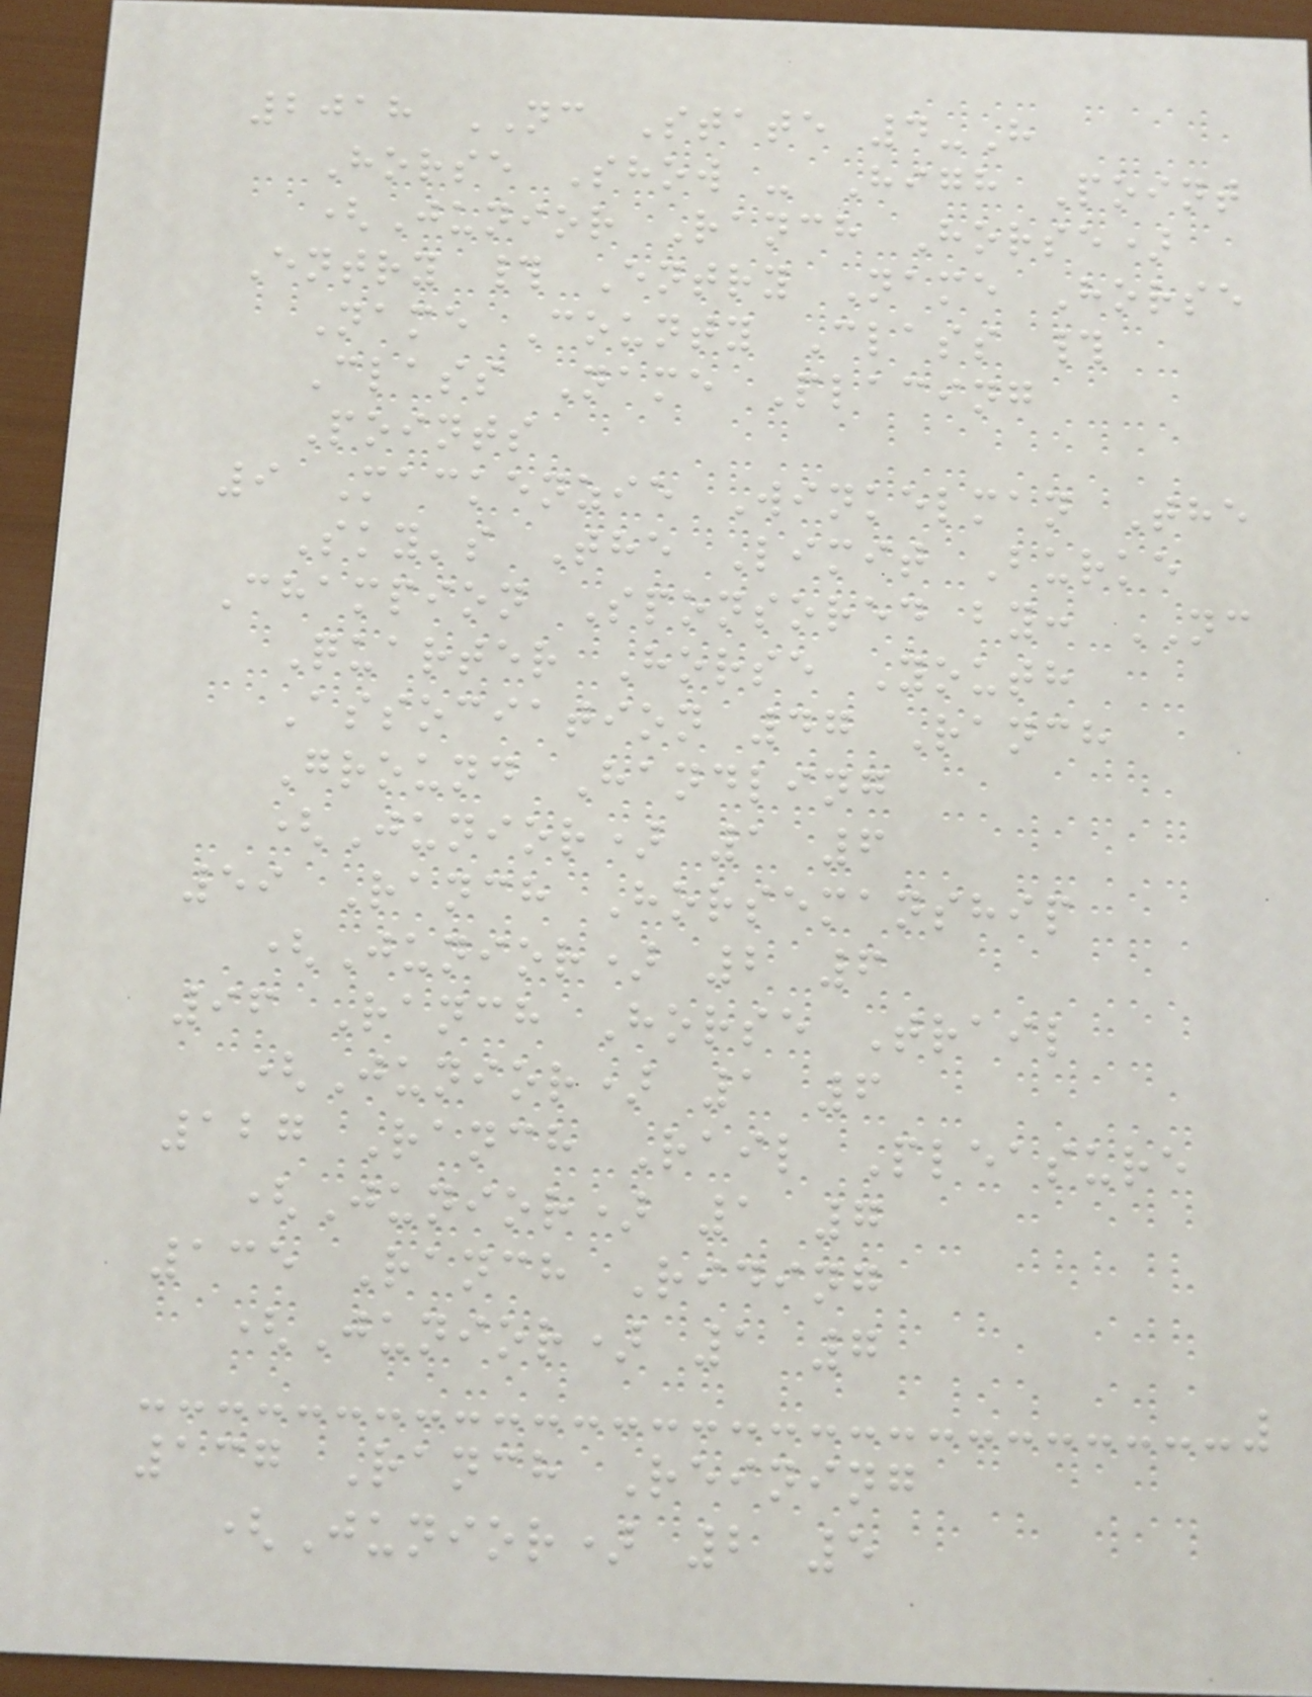2018 NC State 4-H
Horse Show - High Point
(Junior Ranch Horse)
Entry # Entry Name Horse
Name County Class #
Class Name Placing
Points
9 Mackenzie Winkelman The
Sky's The Limit Burke
Champion Sponsored by: NC
Quarter Horse Youth
Association 47 Ranch
Ground Handling
(Junior) 1 6
59 Ranch Horsemanship
(Junior) 2 6
96 Ranch Horse Trail
(Junior) 1 6
127 Ranch Rail Pleasure
(Junior) 1 7
135 Ranch Riding
(Junior) 1 7
137 Ranch Reining
(Junior) 2 5
